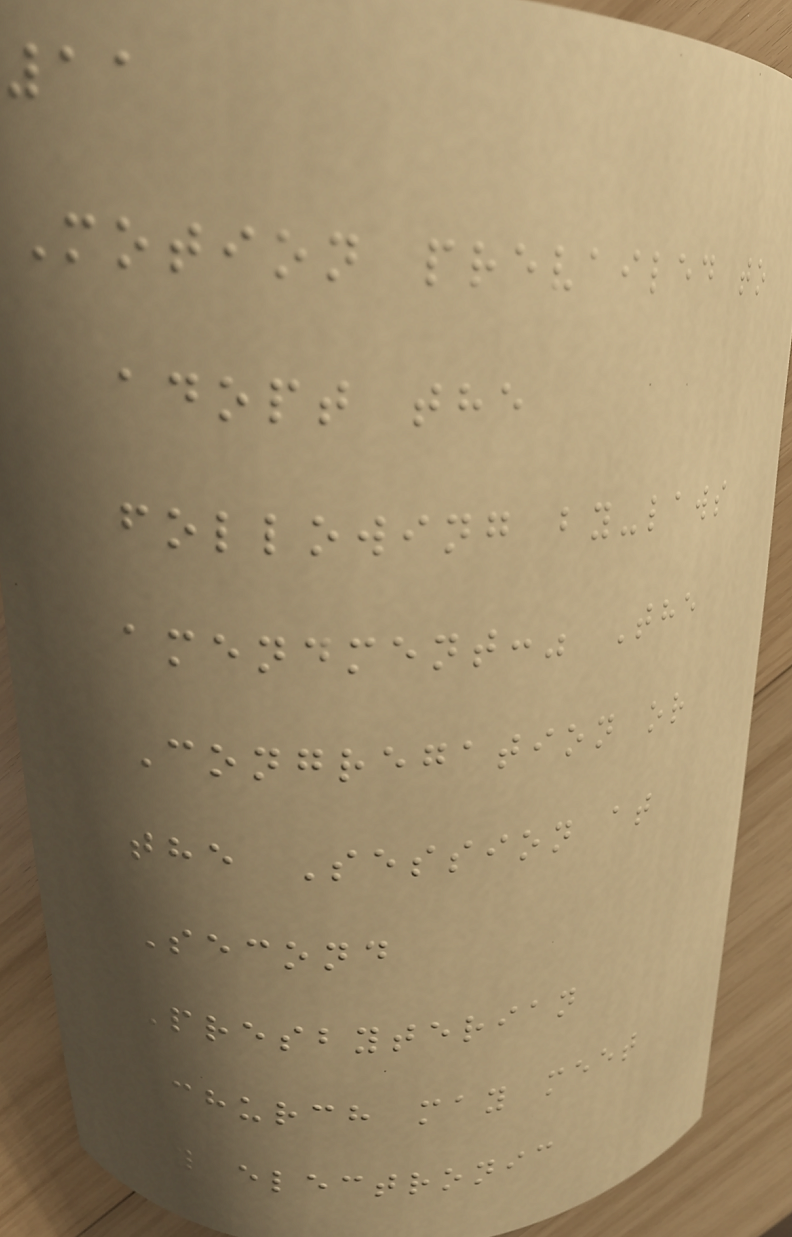11
Motion prevailed to
adopt the
following by-laws
amendment:" The
Congregation or
the Session at
Second
Presbyterian
Church may meet
by electronic
